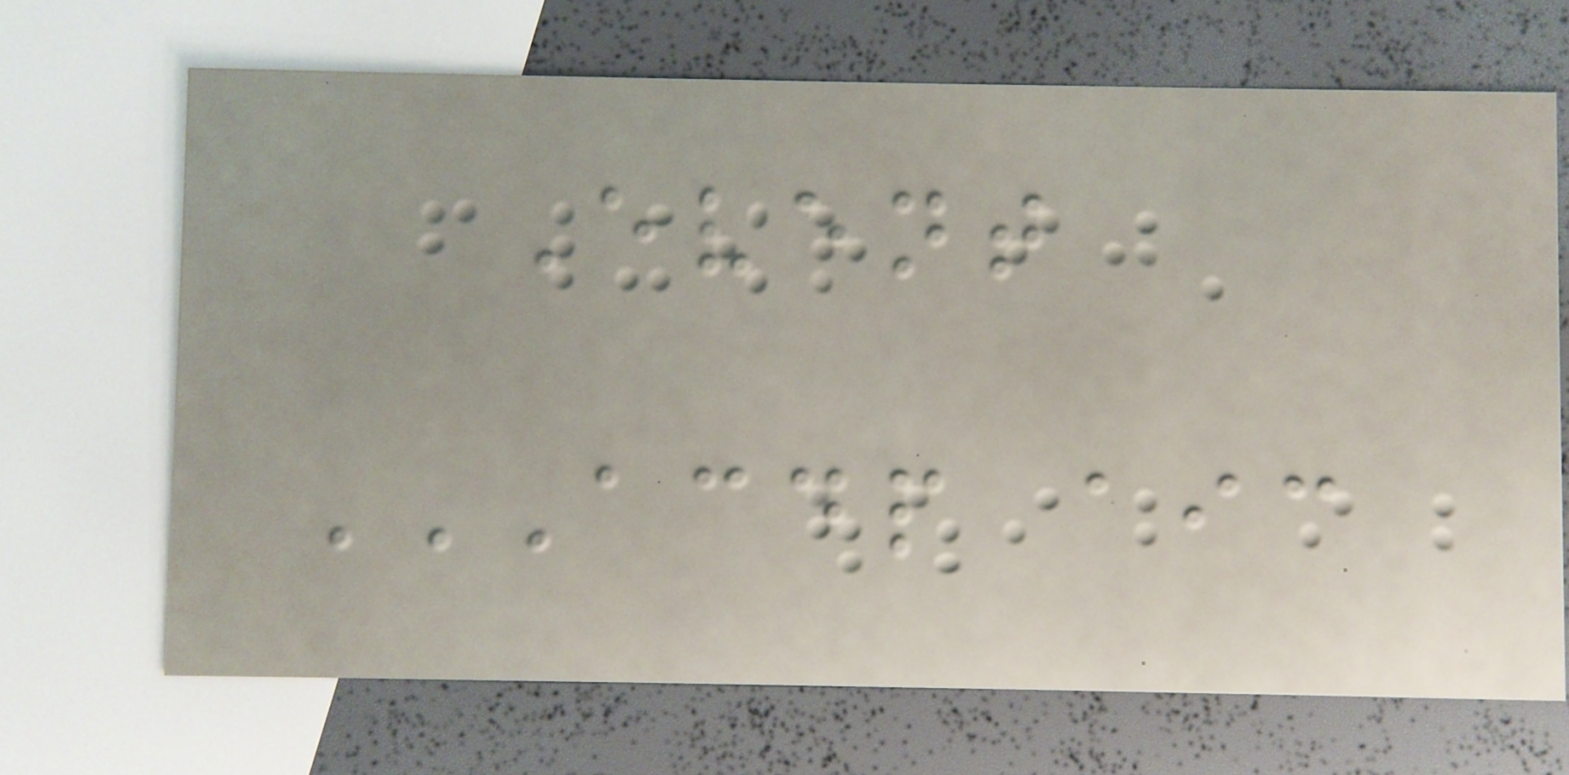Event
ACDP AIC
